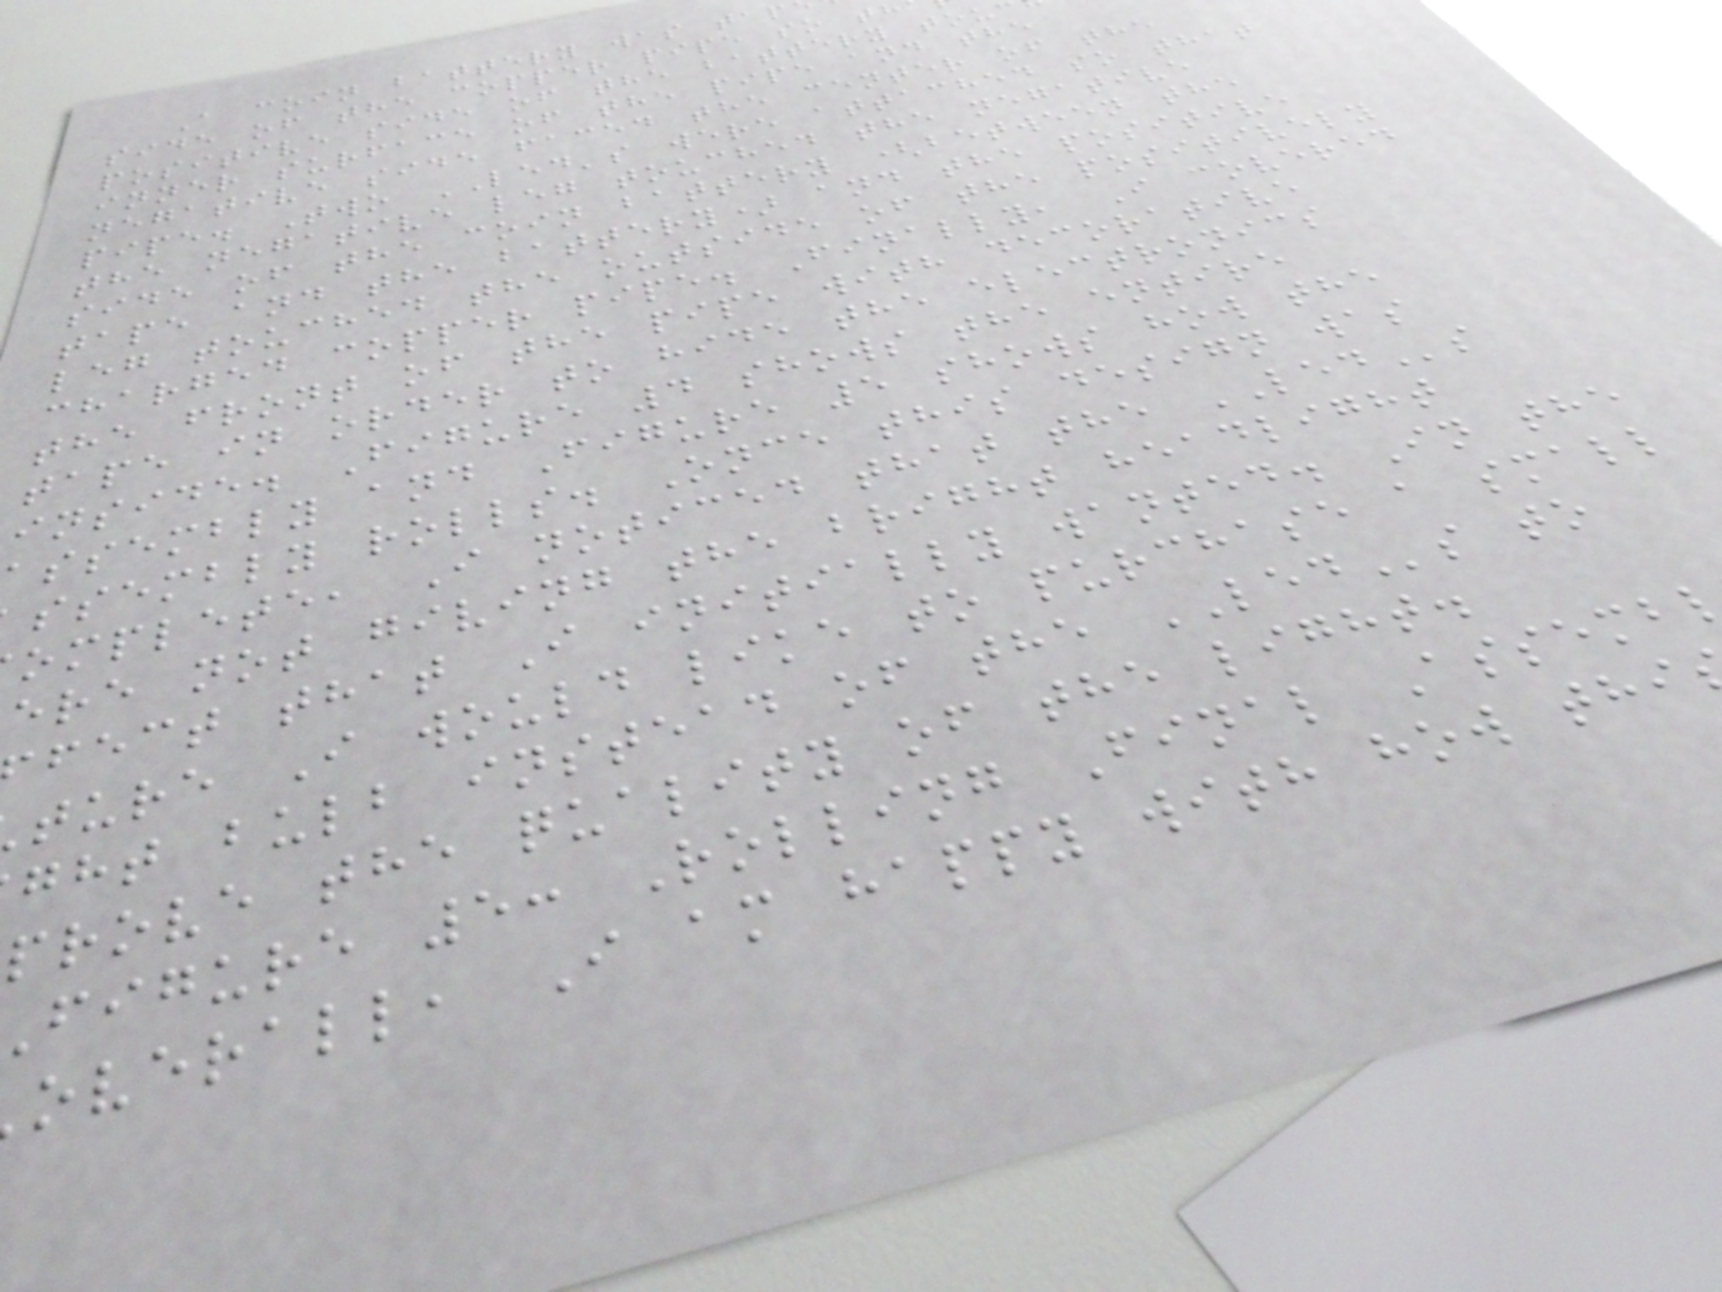A coin battery was tap
side of the copper pipe so th
positive side of the battery tou
inner surface of the pipe and the
negative side faced the center of the
pipe. Two LED's were attached so that
the negative leg touched the negative
side of the coin battery (between the
tape and the battery) and the positive
leg touched the outside of the positively
charged copper pipe. Finally, I covered
the front of the pipe with decorative
tape in order to hide the electronics
inside. Figure 4 shows the entire
assembly and Figure 5 shows how the
ssembly rolls. Once this design was
omplete, I noticed that the LEDs
ere not giving the bright headlight
fect that I initially wanted. In the
ture I would like to purchase a small
ght bulb instead of the LEDs to
prove the quality of the light.
figure 5: Rolling Final Assemb
overall, I am happy with how thi
